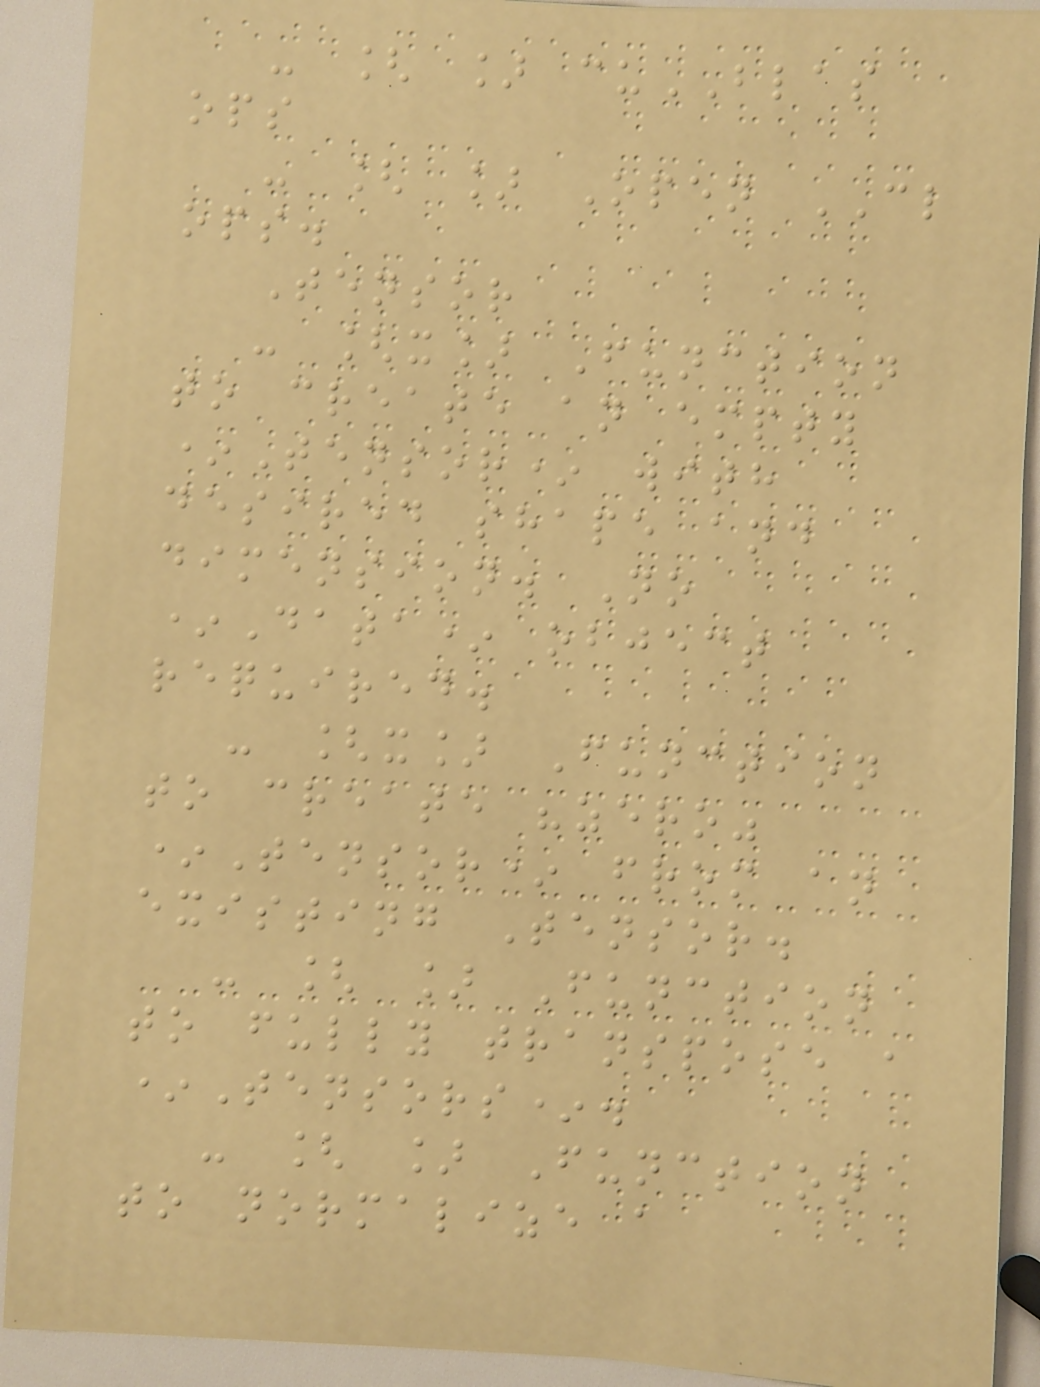- [ ] cuBLAS
ops
- [ ] Open CL
ops.
Tensor
- [x] Function
to create an empty
*Tensor* with
desired shape and
dimension. No
*Data* object
required.
- [x] Function
to create "zero"
*Tensor* from an
existing Tensor.
- [ ] Function
to fully transpose a
*Tensors*.
- [ ] Function
to normalize a
